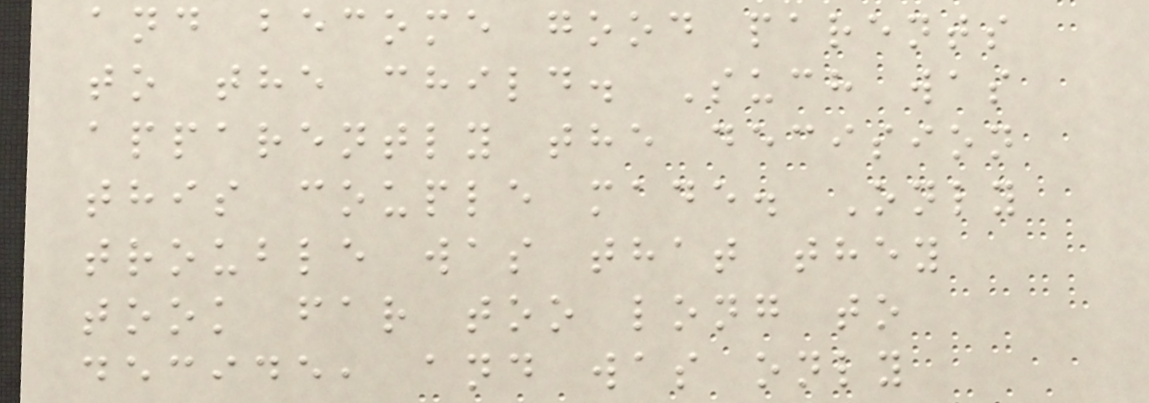and become good parents
to the child. Such was
apparently the decision
this couple made. Only
trouble was that they
took far too long to
decide, and was only
